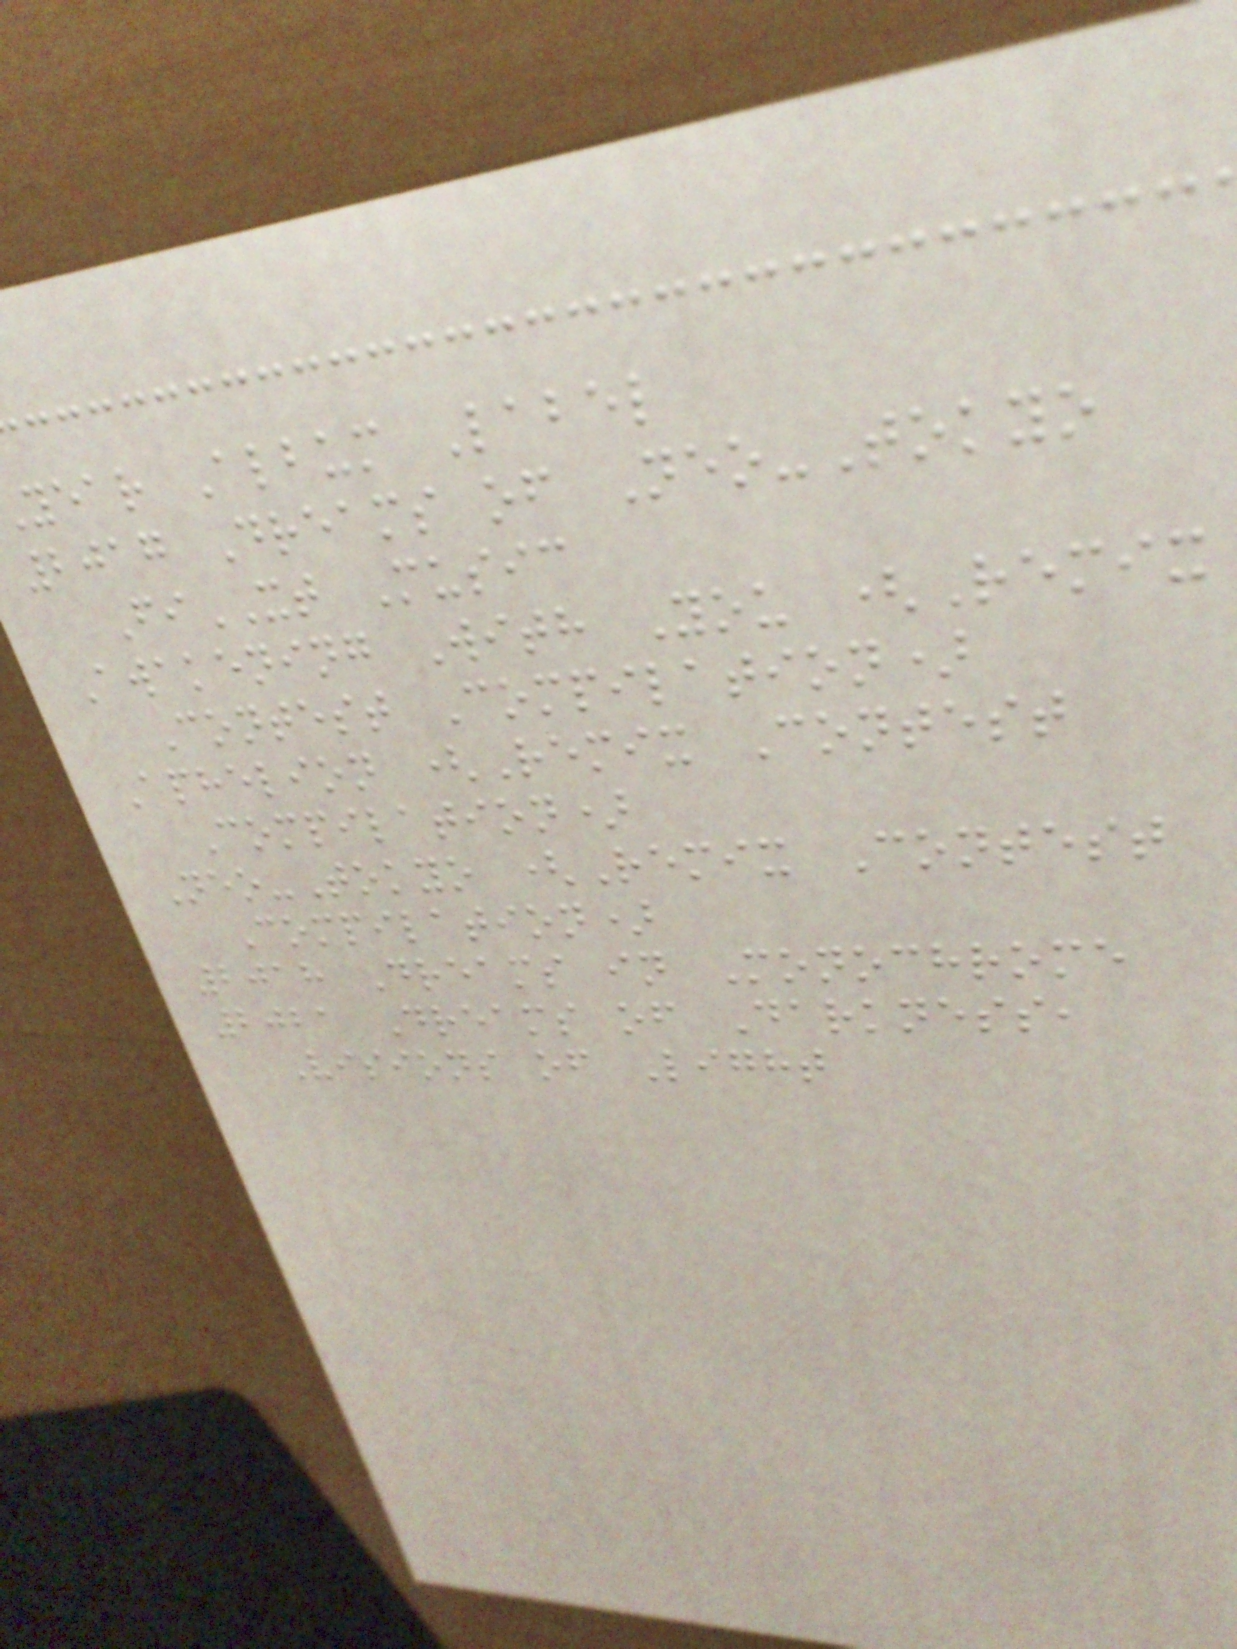year Album Label
2017 Dreams of Neo-Tokyo
FiXT Music
Awakening With You (Remix
Contest Compilation)
Aphelion (Remix Contest
Compilation)
Neo-Tokyo (Remix Contest
Compilation)
2018 Dreams in Monochrome
2021 Dreams of Darkness,
Visions of Light
